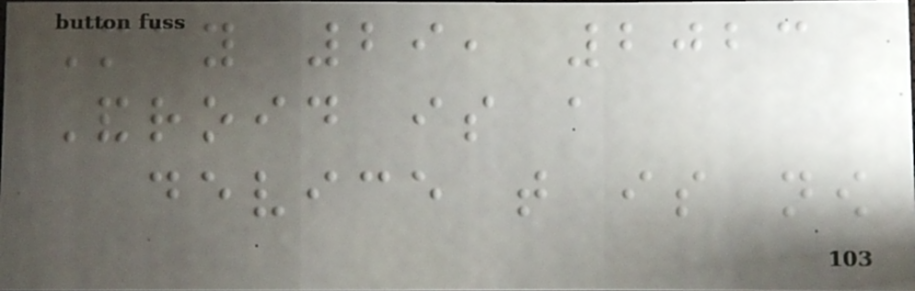May 29, 2023
Android is a
device that is now
